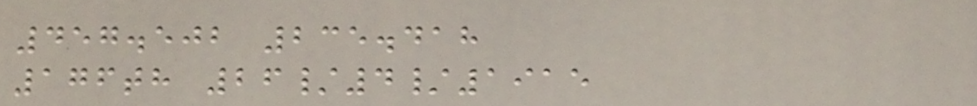457.502 235.418
176th 26/4/1915
